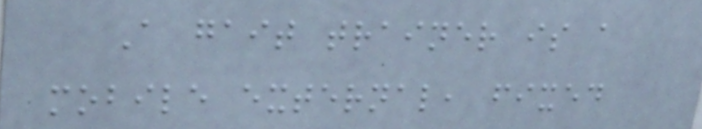A gait trainer is a
mobile external, fixed
